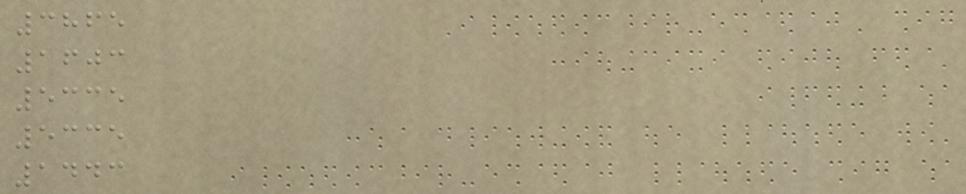3865
1603
5335
5335
1443
